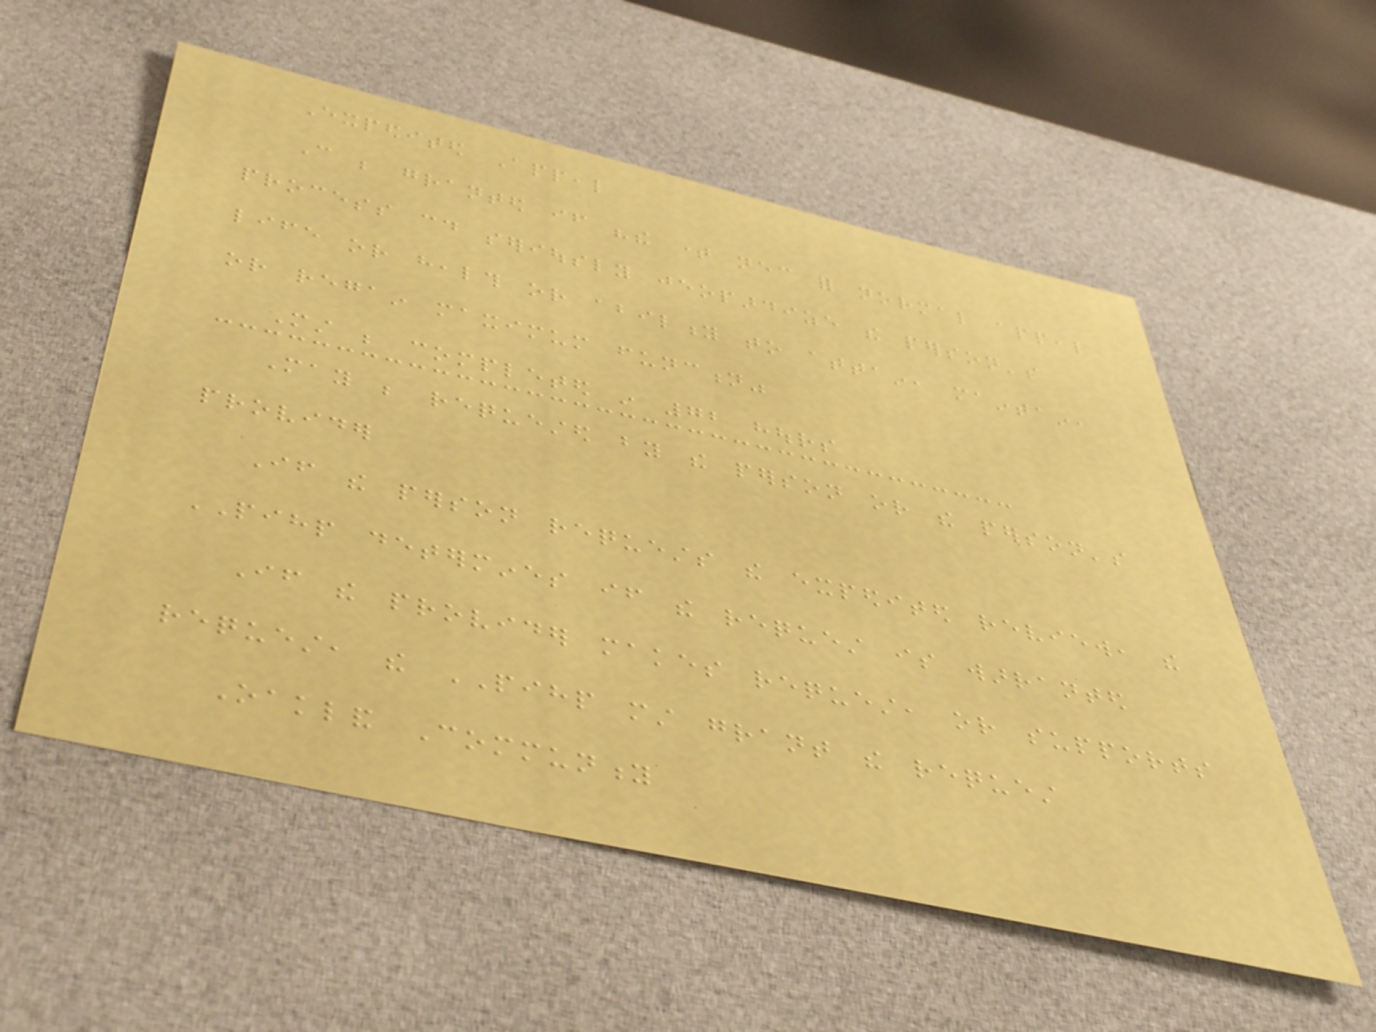Expedited Appeal
Can be granted if "the time necessary for normal appeal
process could seriously jeopardize the person's
life or health or ability to attain, maintain,
or regain maximum function"
Must be completed in 72 hours
May be requested by the person or the person's
provider
If the person requests the expedited review, the
PIHP determines if the request is warranted
If the provider makes request, or supports
request, the PIHP must grant the request
Oakland Community
